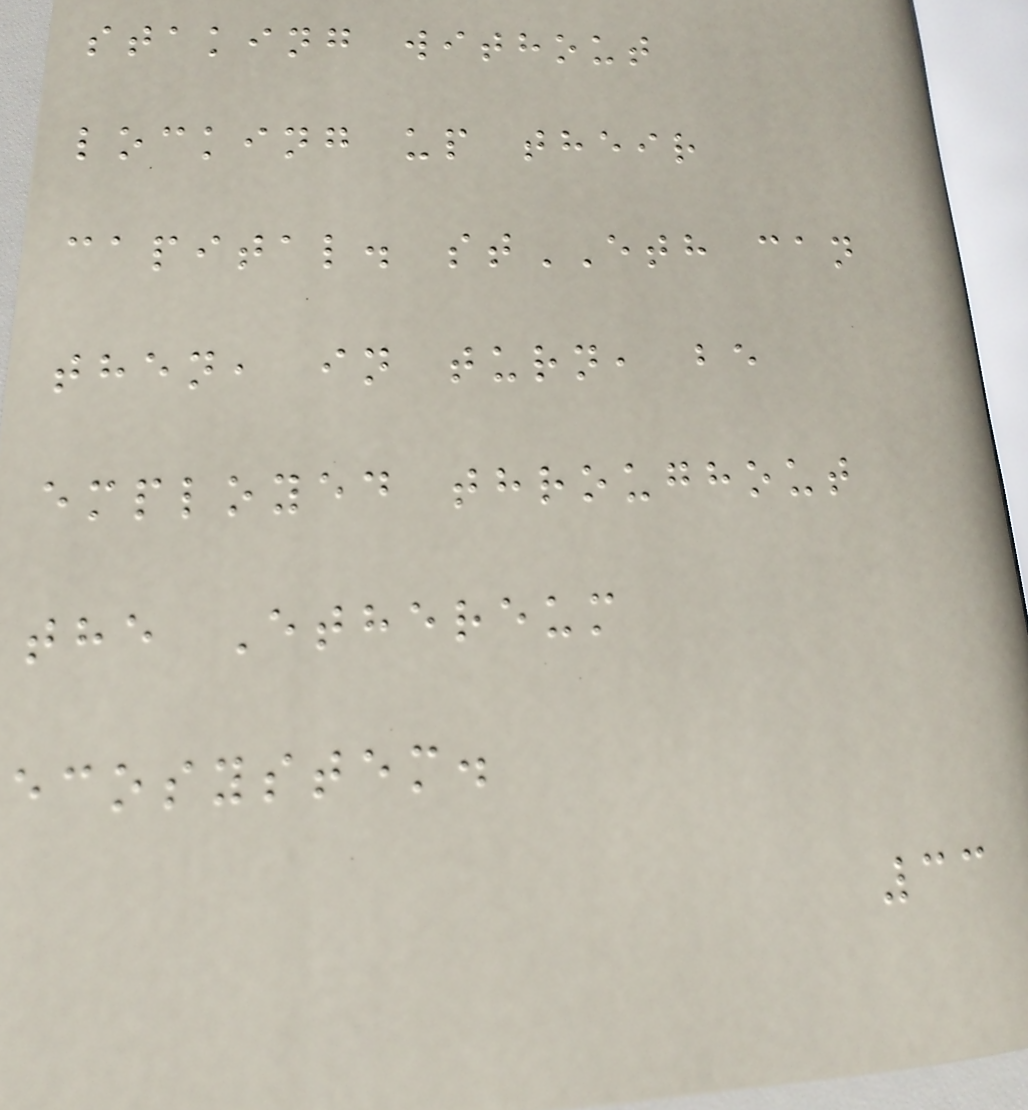staking without
locking up their
capital. stETH can
then, in turn, be
employed throughout
the Ethereum
ecosystem.
33
